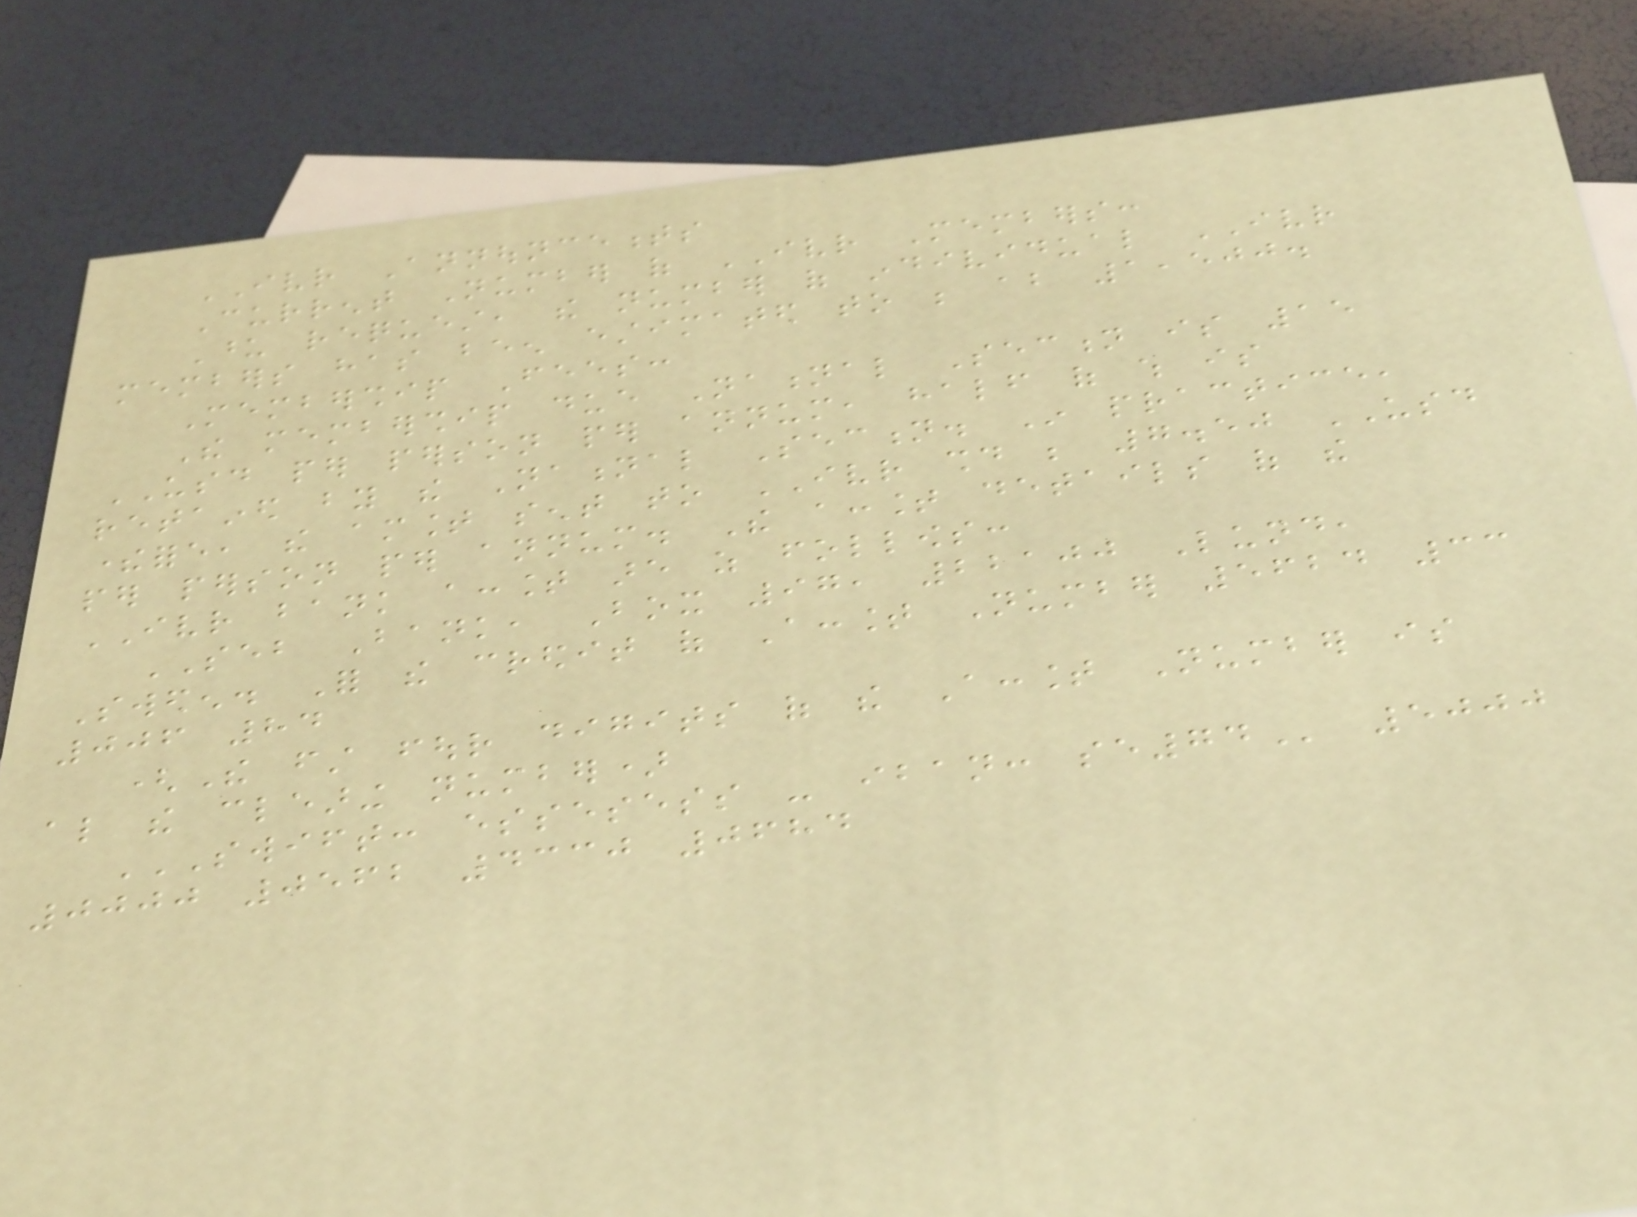IVR Announcements
Current Number of IVR Members:
Upon request, the number of individual IVR
members has been estimated to be about 1,500.
Membership Fees:
The membership due National Section is 15
USD per person per annum, half of which is
retained by the National Section. In practice,
therefore, the amount sent to IVR should be 7.50 USD
per person per annum. The account details of the
IVR bank account are as follows:
SEB Bank, Box 97, 22100 Lund,
Sweden. For the credit of Account Number 5624 33
006 84
(The first four digits of the Account Number is
also the clearing number)
SWIFT: ESSESESS - IBAN: SE74 5000
0000 0562 4330 0684
